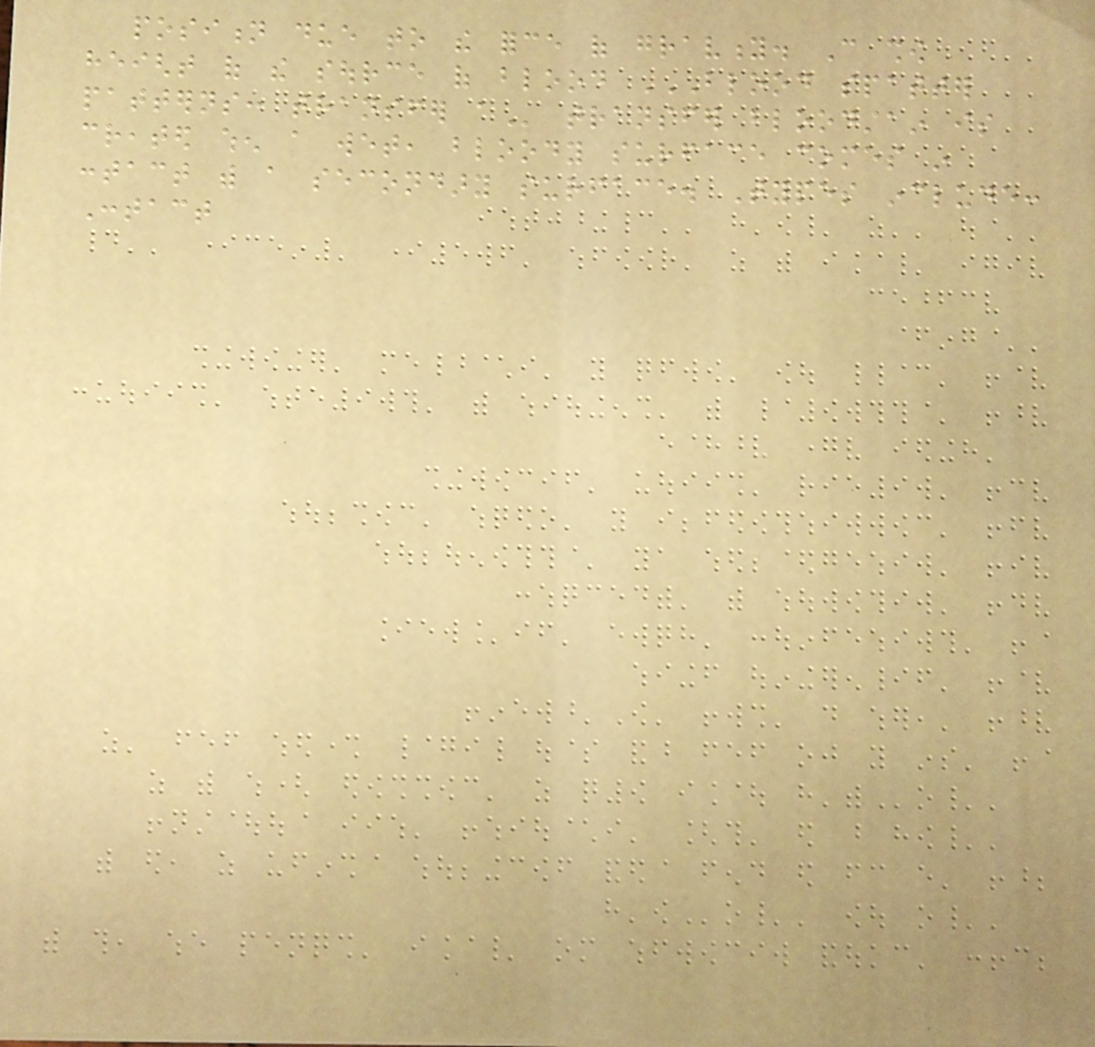position due to the force of gravity. Can show
height of the source of blood BLOOD SPATTER
PATTERNS: TRANSFER A transfer bloodstain is
created when a wet, bloody surface comes in
contact with a secondary surface. Types include:
Contact
